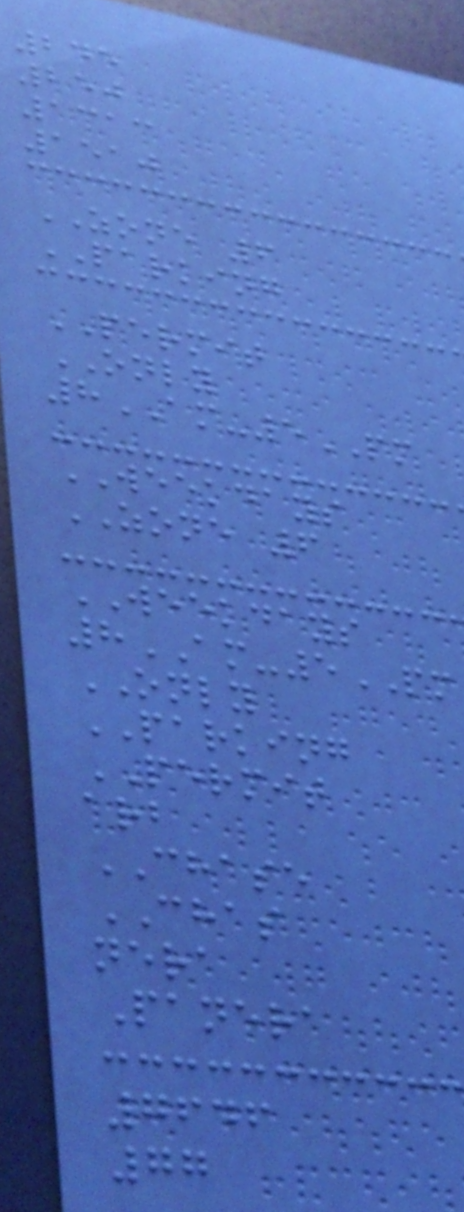245
250
1313
1510
ZONE 6
PARKING
PERMIT
ONLY
8AM-5PM
WEEKDAYS
ZONE 6
WEEKDAYS
8AM-5PM
ONLY
PARKING
PERMIT
arb
CHASE
CHAS
nera
Panera
7646
77
